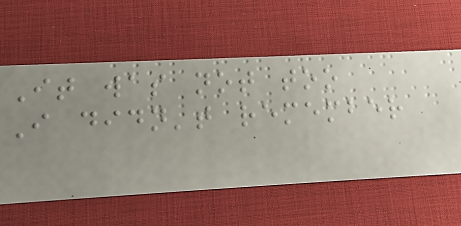It was not too
I didn't remember
